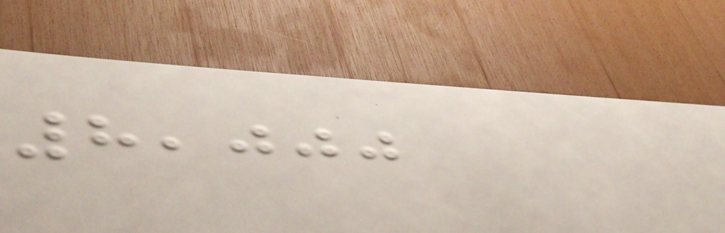8,000
